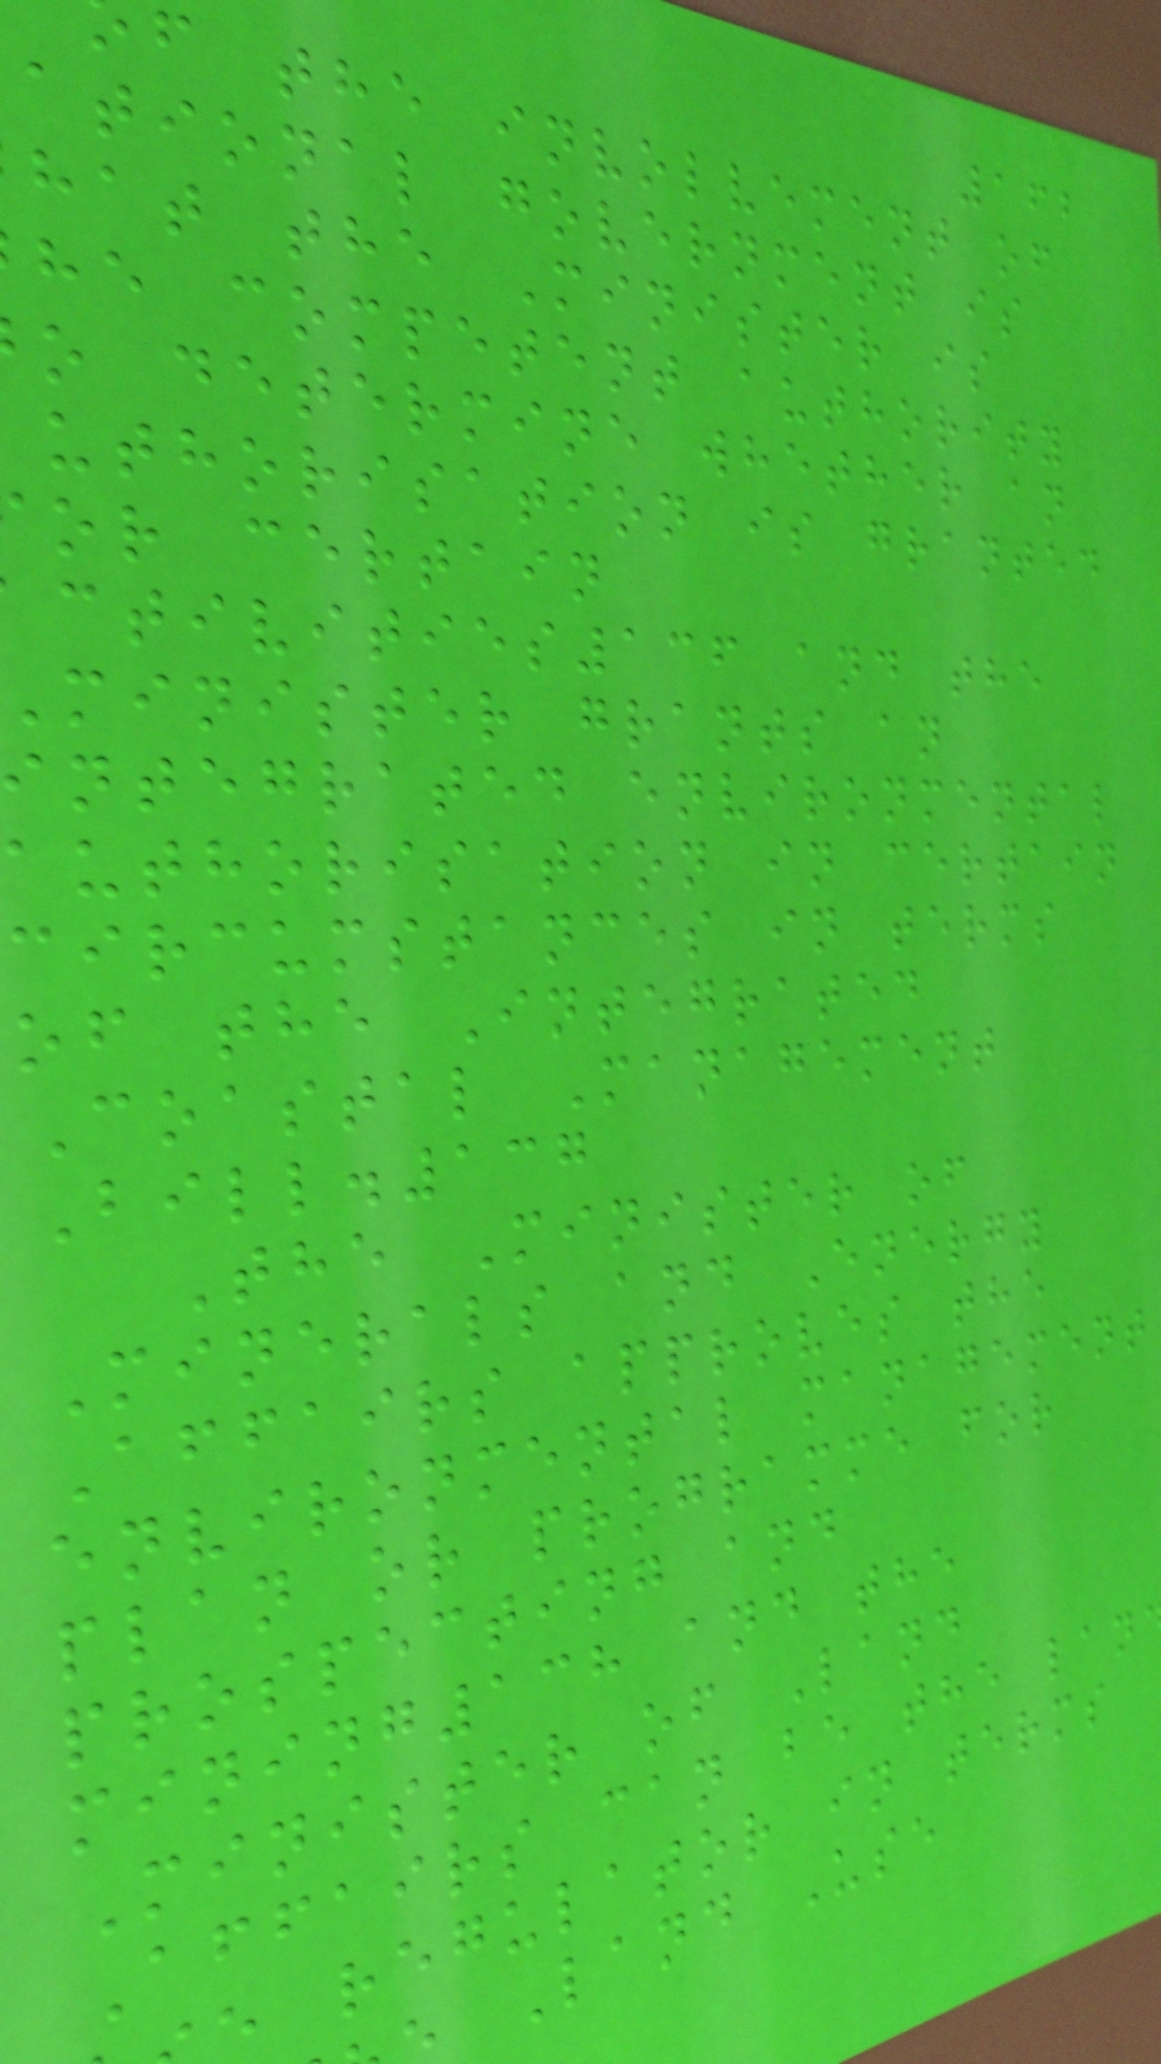162
f the involvement of
ational government is
hat the Minister is
he competent authority
o determine whether an
uthorisation is granted
or certain
ctivities136 and the
minister grants an
integrated environmental
authorisation in certain
circumstances in terms
of the Integrated
Coastal Management
Bill.137
The Minister of
Minerals and Energy
Affairs approves the
environmental management
plan or programme for
prospecting and
mining138 and the
Minister of Land
Affairs can be the lan
regulator in terms
Land Use
